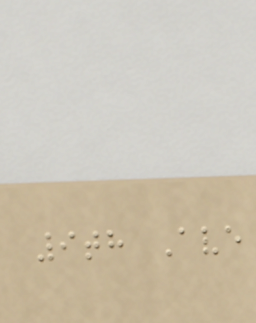9th Ave
